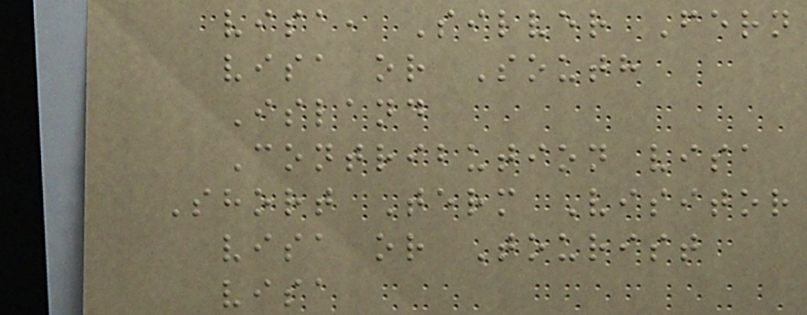visa, Silver Fern
visa or South
Island
Contribution visa
Short Term Visitor
visa or Tourist
visa
